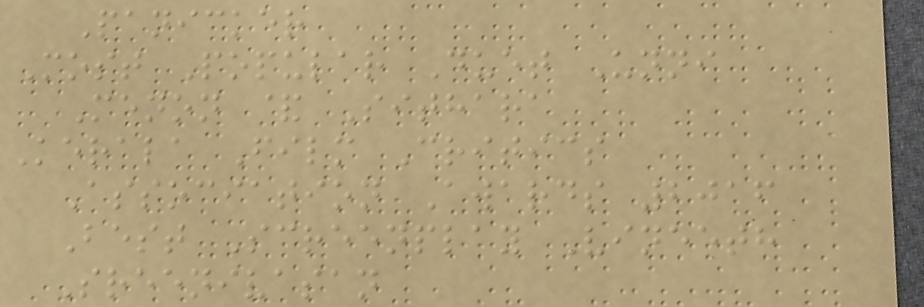Panicker
Most Popular Duet Unni
Menon & Sithara
Kerala Film Critics
Association Awards 2016
Best Screenplay Vineeth
Sreenivasan
